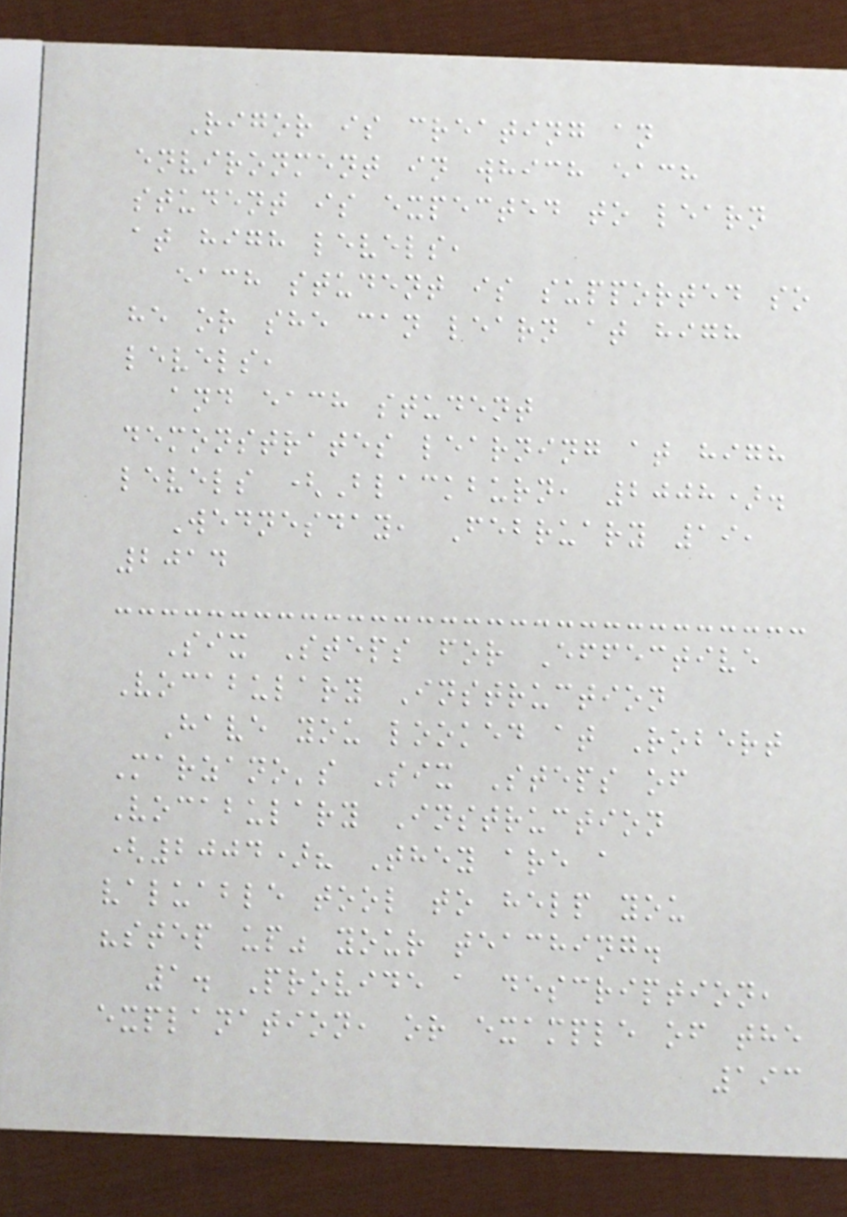Rigor is creating an
environment in which each
student is expected to learn
at high levels,
each student is supported so
he or she can learn at high
levels,
and each student
demonstrates learning at high
levels (Blackburn, 2008).
Wednesday, February 19,
2014
Six Steps for Effective
Vocabulary Instruction
Have you looked at Robert
Marzano's Six Steps of
Vocabulary Instruction
(2004)? They are a
valuable tool to help you
"step up" your teaching.
1. Provide a description,
explanation, or example of the
193
